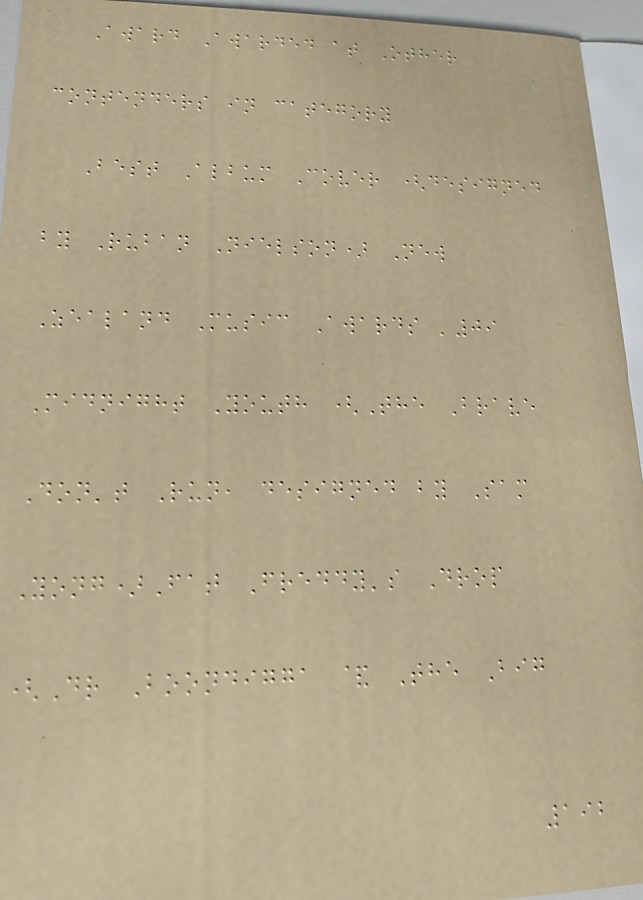Award Awarded at Other
contenders in category
Best Album Cover (designed
by Ruban Nielson) New
Zealand Music Awards '09
Midnight Youth (The Brave
Don't Run, designed by Sam
Yong)Fat Freddy's Drop
(Dr Boondigga & The Big
192
